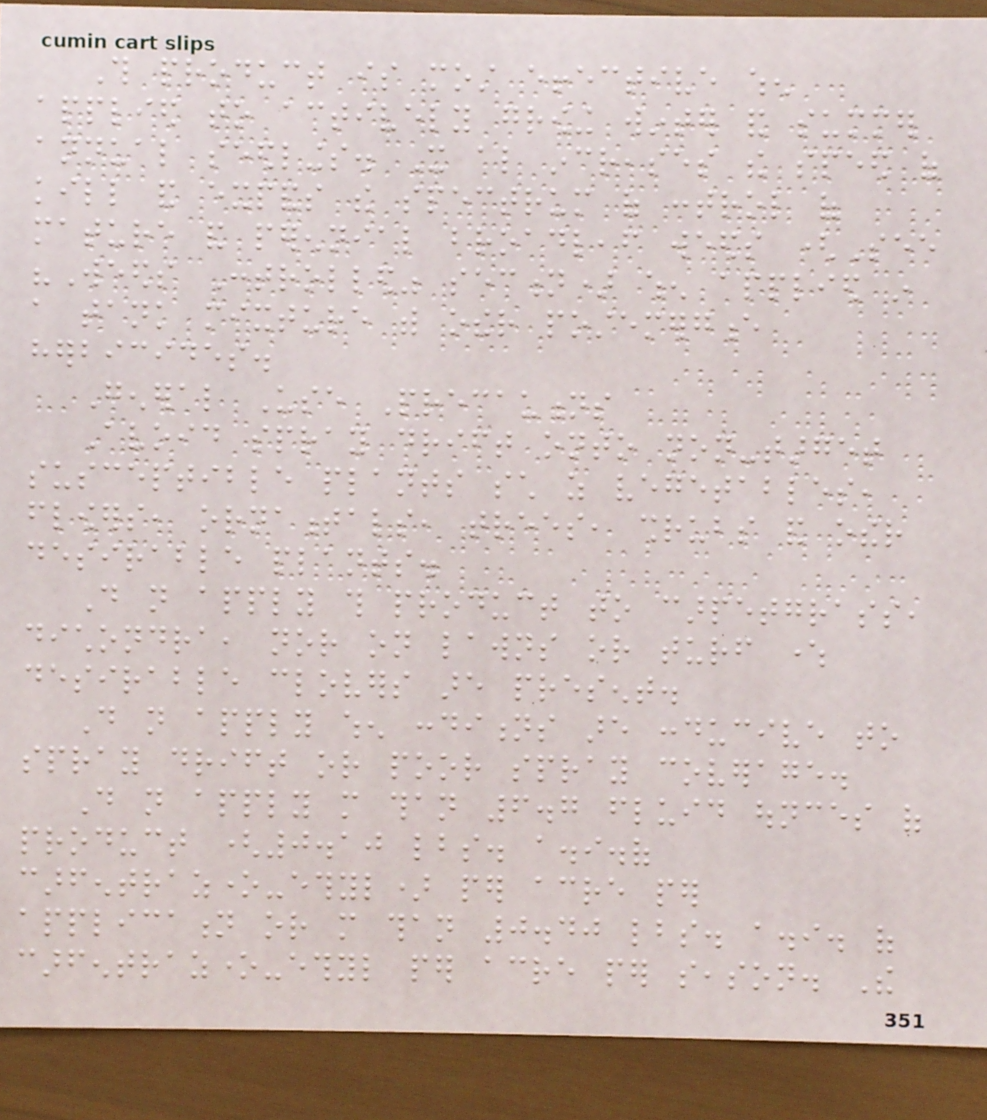This product is most effective when
applied to actively growing winter and summer
annual seedlings. It also increases the speed of
kill and expands the spectrum of control of
mature and perennial broadleaf weeds (See
"Weeds Controlled" section) when applied in
a tank mixture with other postemergence
herbicides.
General Use Precautions
Avoid spray drift onto non-target
susceptible plants such as vegetables,
flowers, ornamentals, trees, shrubs and other
desirable plants.
Do not apply this product to carpetgrass,
dichondra, nor on lawns or turf where
desirable clovers are present.
Do not apply when conditions are conducive to
spray drift or poor spray coverage.
Do not apply more than 6.7 fluid ounces of
product (0.10 lbs. a.i.of
carfentrazone-ethyl) per acre per
application or more than 0.40 lbs. a.i. of
carfentrazone-ethyl per acre per season. The
